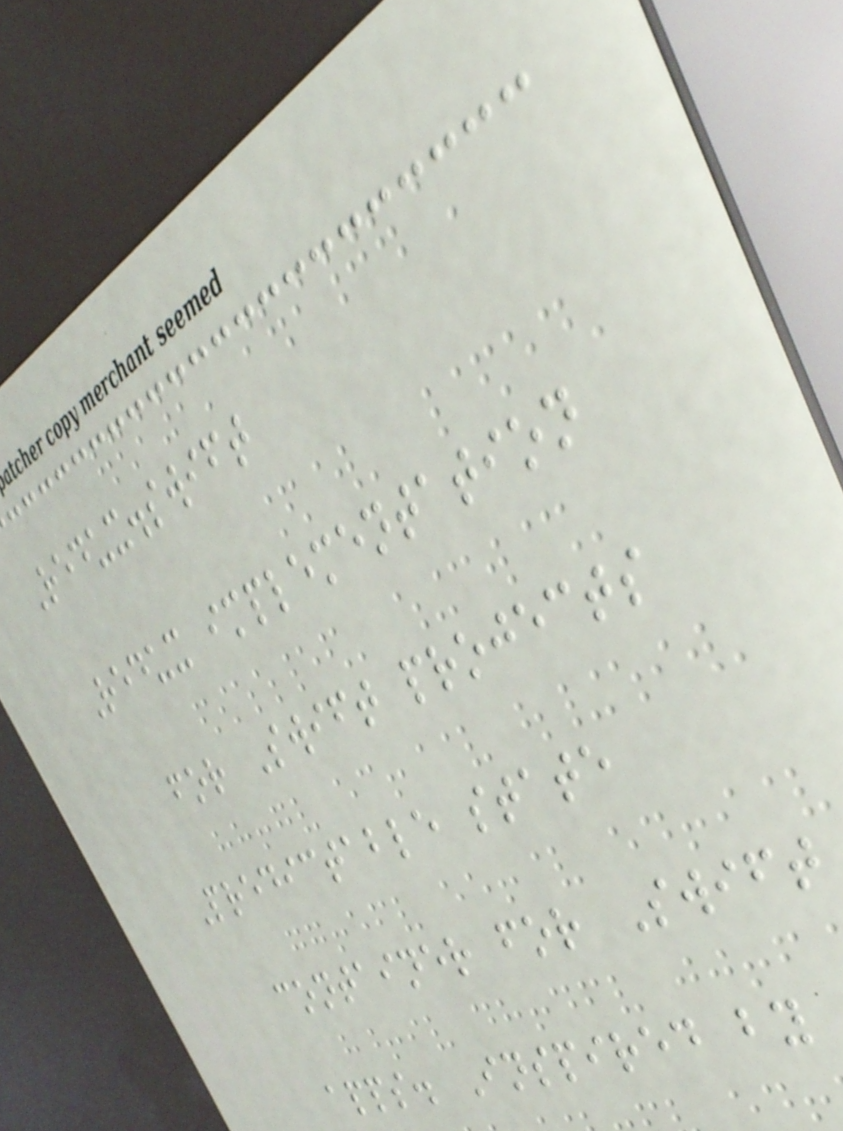Redux.swift
Redux implementation
for Swift projects
Predictable state
container for Swift
apps. Inspired by
